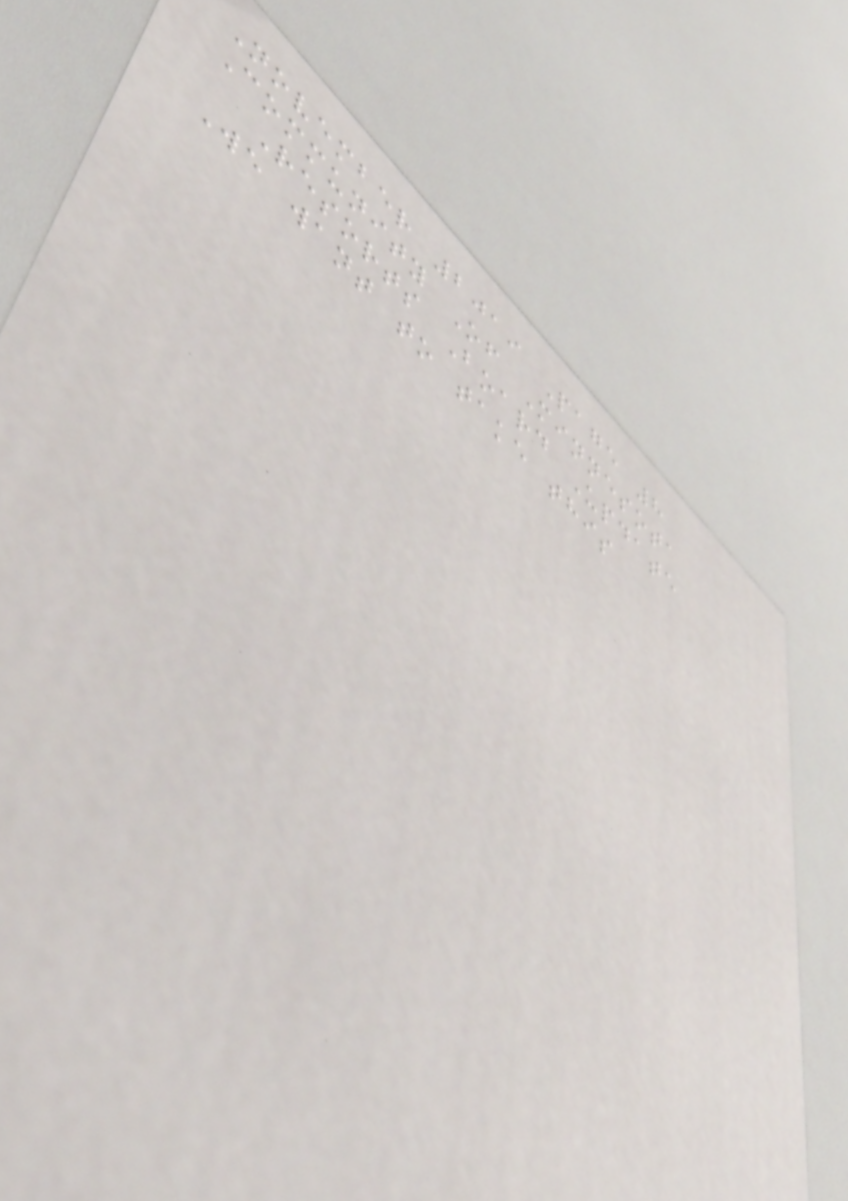November 2019 Page 8
Community Of Minnesota
Resorts Board Update
We want to take this
